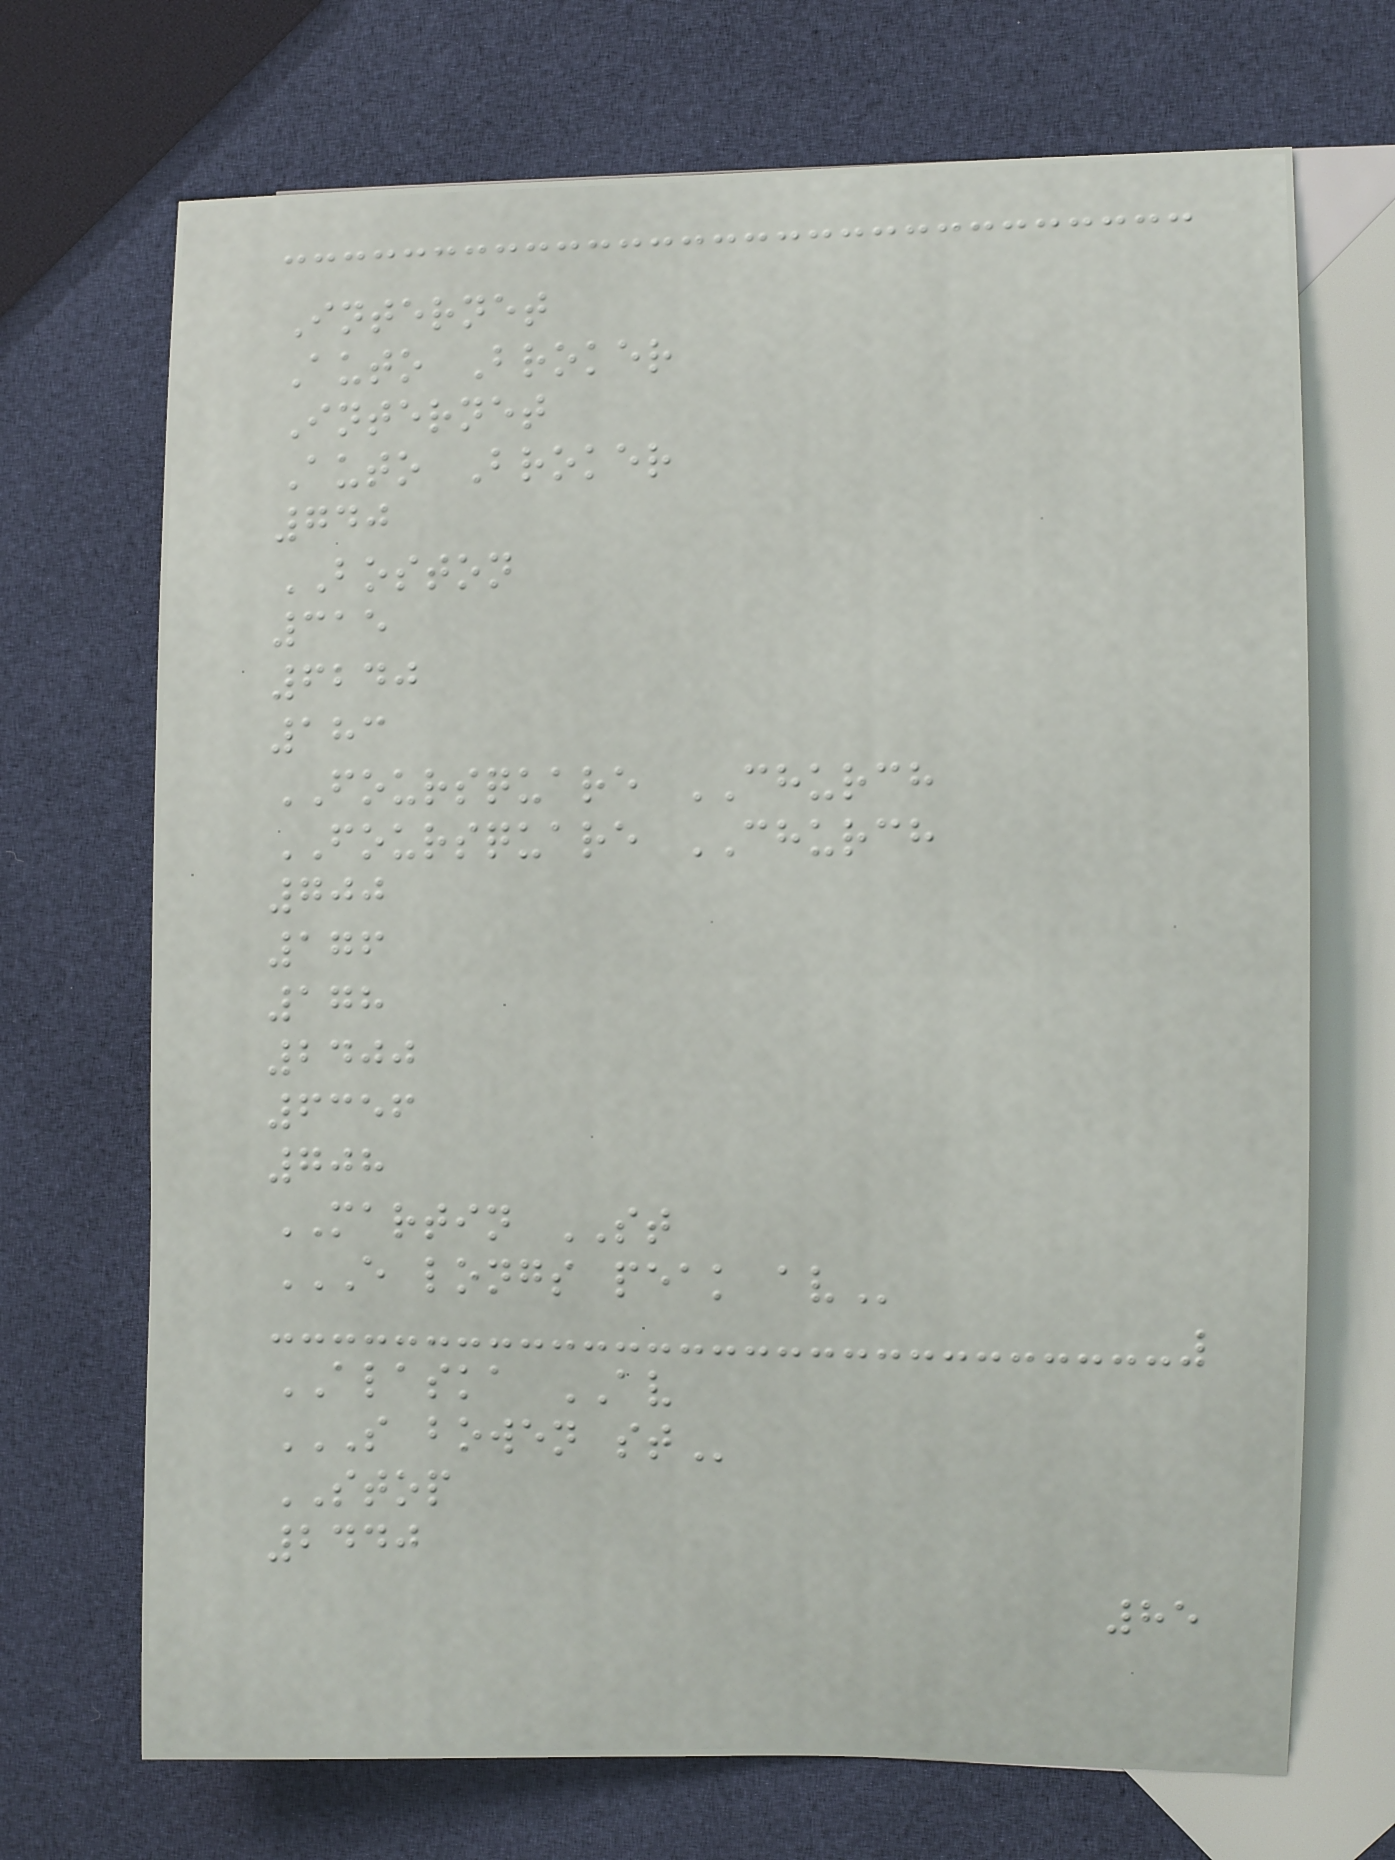Internet
Auto Broker
Internet
Auto Broker
740
BOSTON
315
6240
183
FOURSQUARE CHURCH
FOURSQUARE CHURCH
700
176
178
2400
6356
708
MARTIN ST
E LONGS PEAK AV
ALASKA AV
S BOWEN ST
STOP
2440
85
